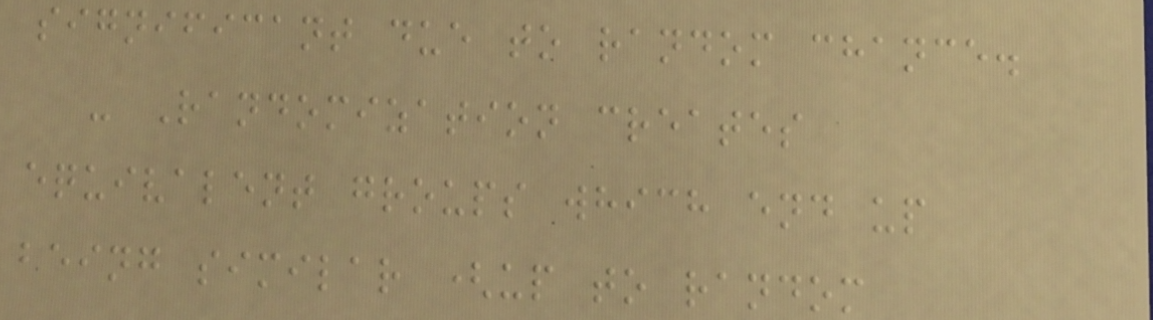significant due to random chance.
- Randomization creates
equivalent groups which end up
being similar (up to random
